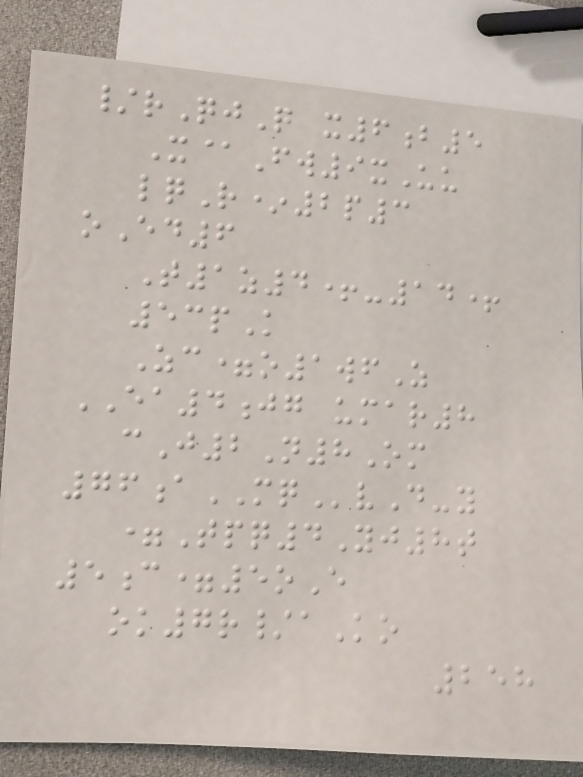/rQjQ x6b5
X@Fw9xUu
lqR*2p3
oEd6
T1z4+-14+
53pK
Zc=o1wfZ
EA4jg umar8
cJ2N8Om
76aMQvD-y
=Tpq4Yj8t
5c=5oE
ok7r/aKo
258
